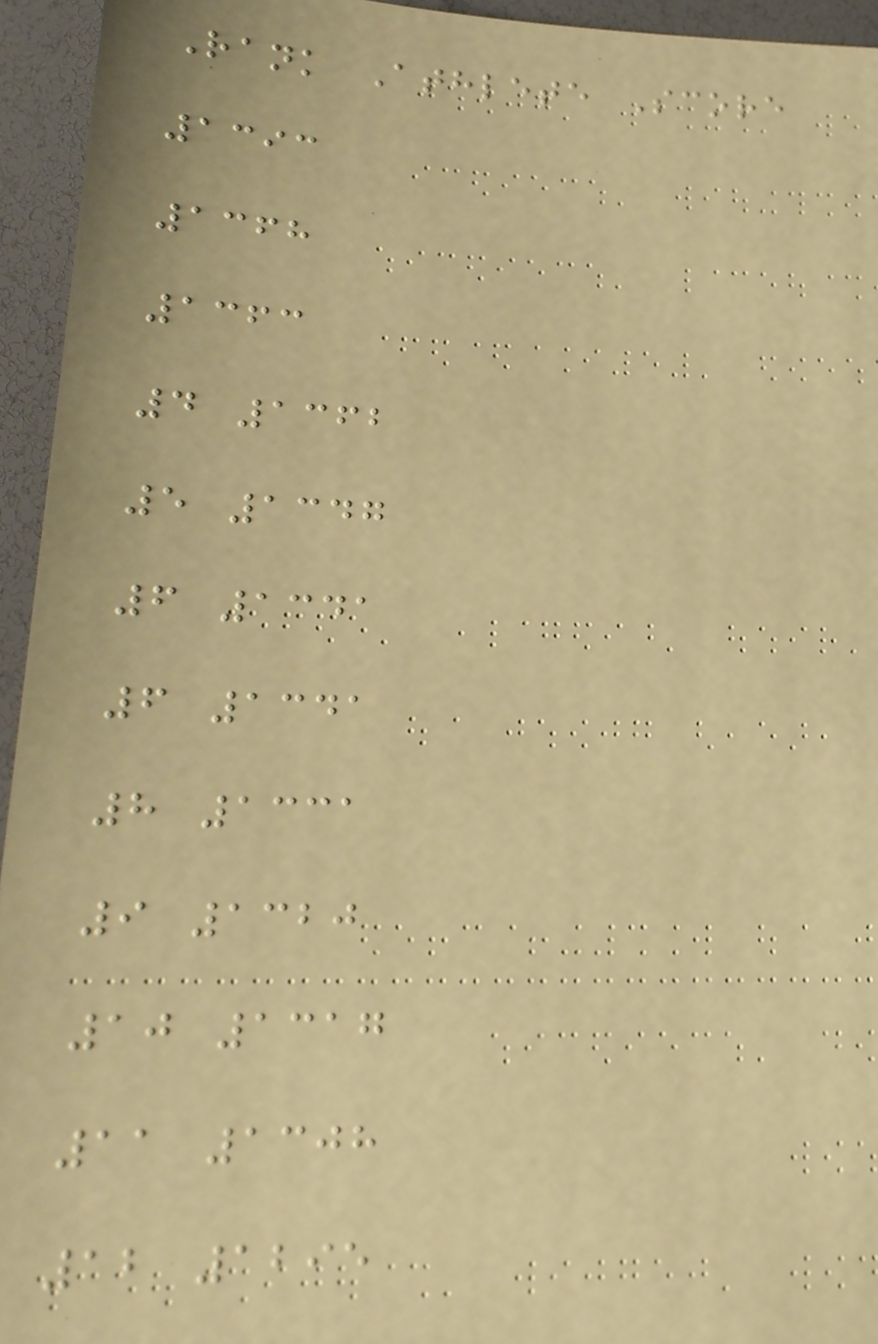Rank Athlete Score
1393
1368
1363
4 1362
5 1347
6 1341
6 1341
8 1331
9 1320
10 1317
11 1308
12 1295
